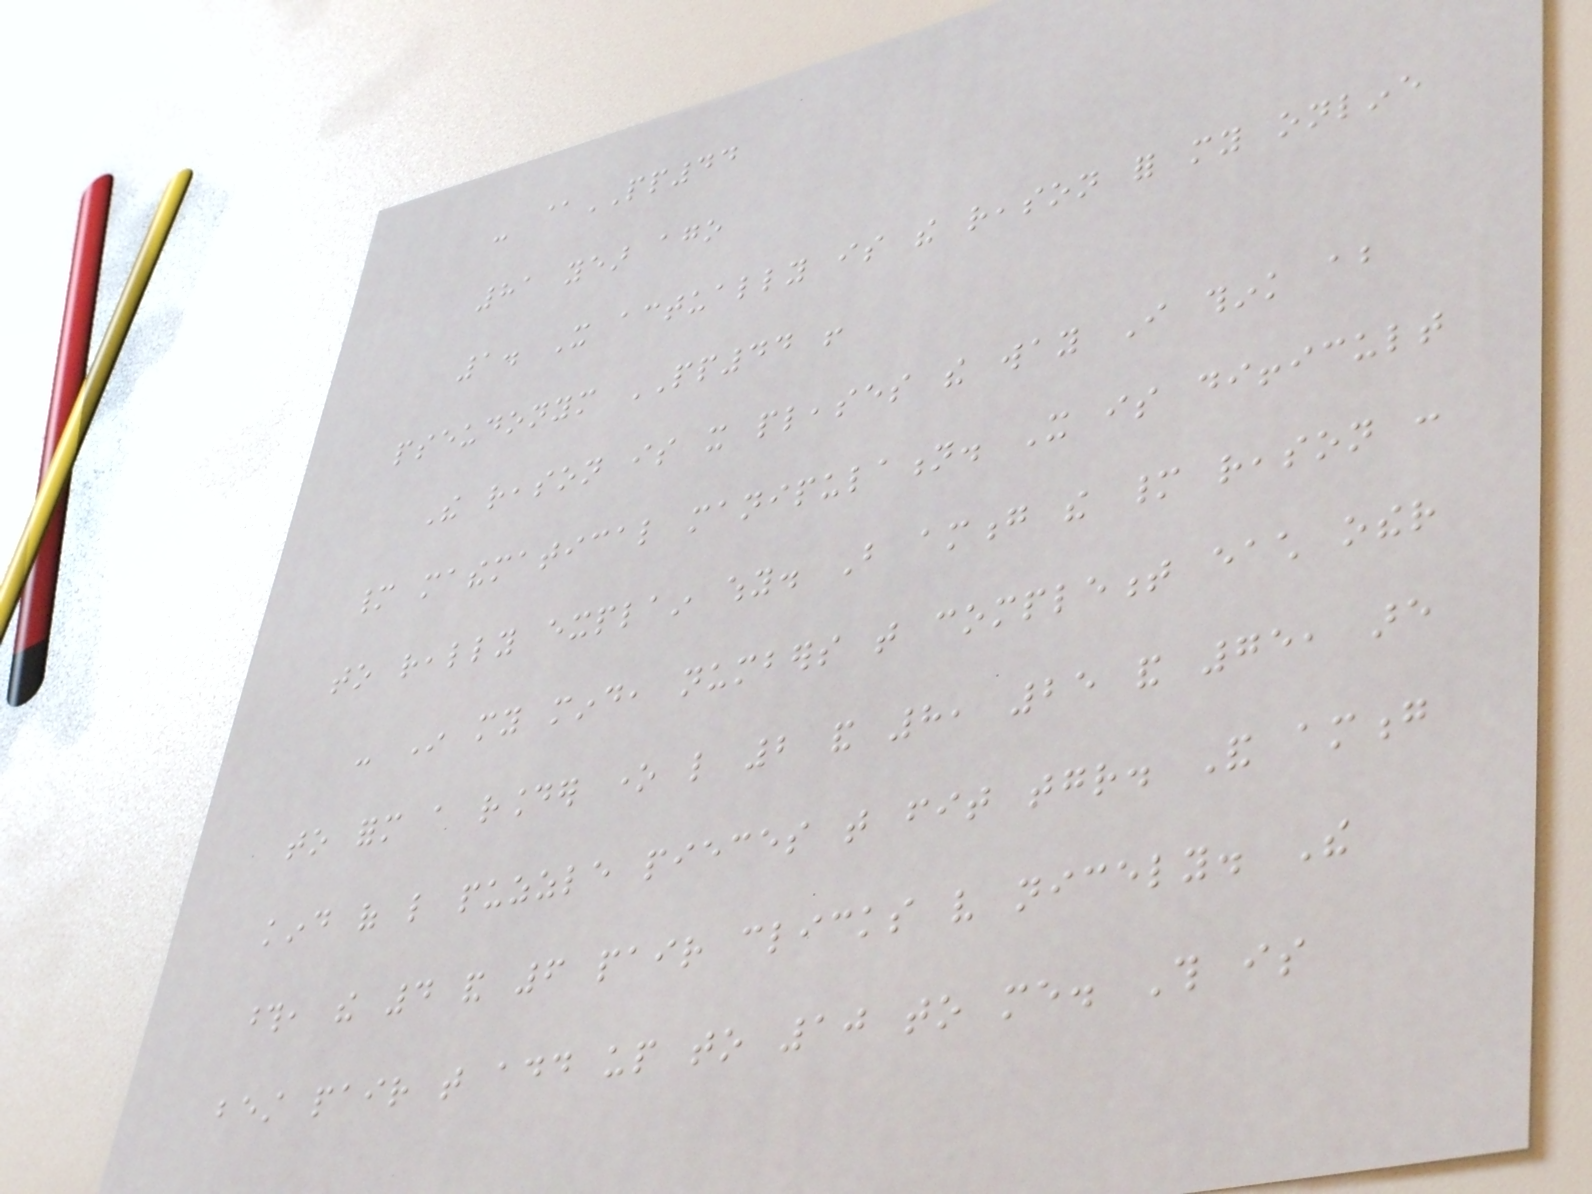- @PP44
81 year ago
1. It actually is the reason for my online
pseudonym PP44 !
The reason is it pleases the way I think about
many mathematical manipulation. It is difficult
to really explain why. But among the many reason :
- In my mind, numbers that complement each other
to form a rounder one like 2 and 8, 25 and 75, are
kind of like puzzle pieces that fit together. And among
those, the 4 and 6 pair clicks very nicely. The
best pair that add up to 10 to me. This is
